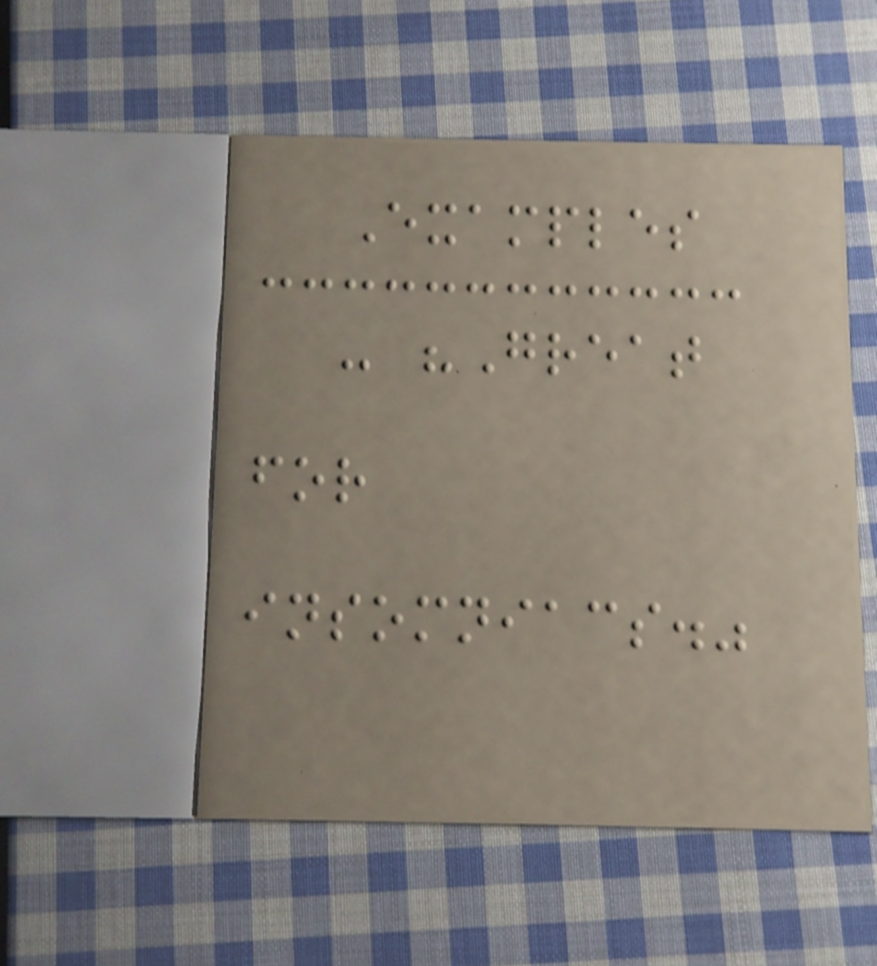Examples
- "Great
for
insomniacs."
